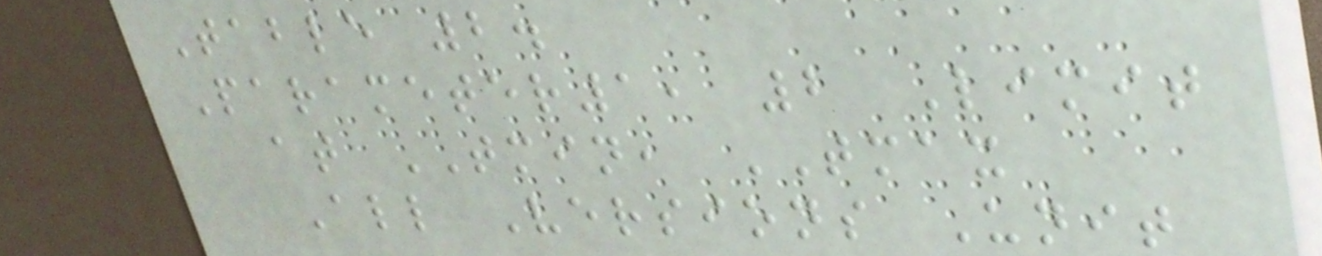Table 2.
Parameter1, 2 Limit
at TMIN, TMAX
All Versions Unit
